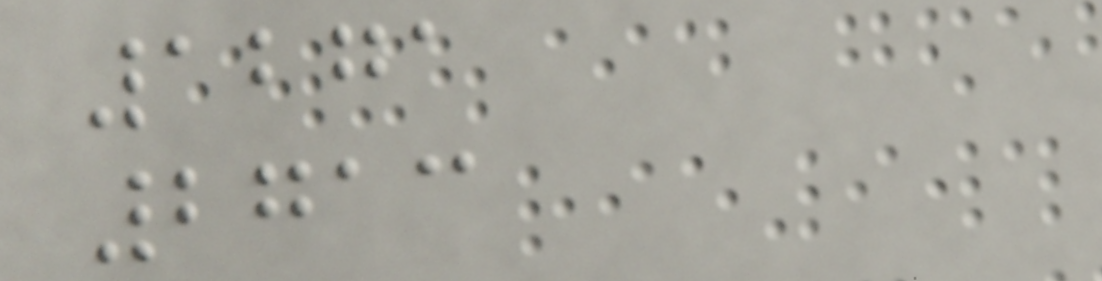1271
2713
